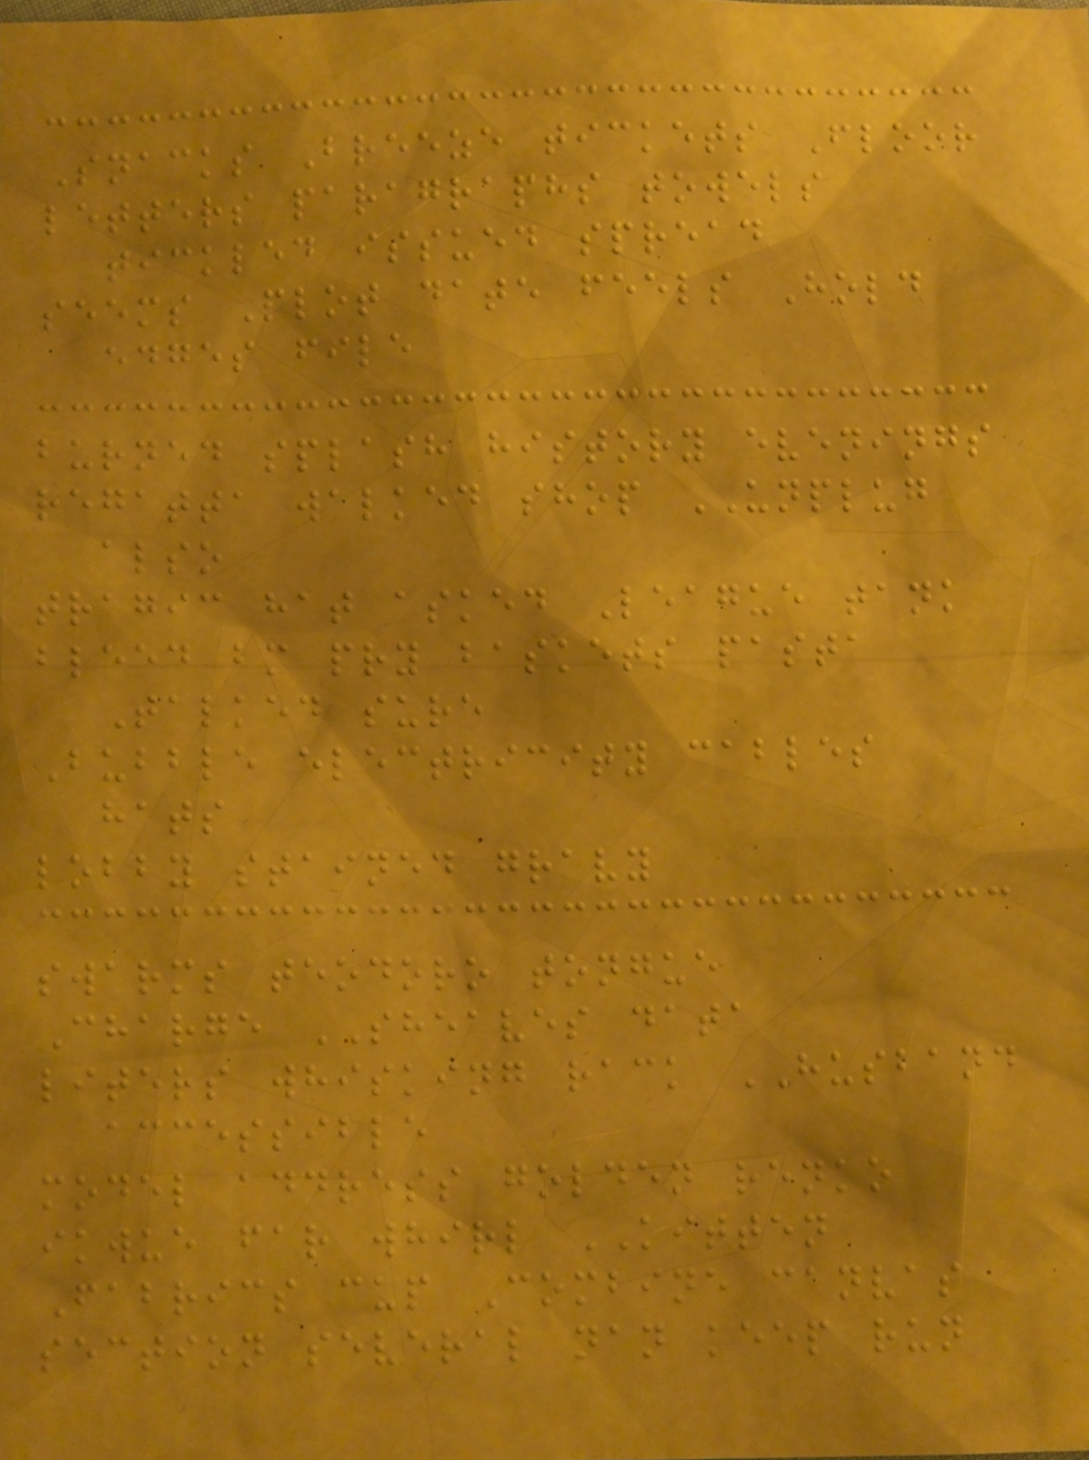Snacks Breeze tickets Floor
letters paragraphs towels
tickled issued spread
seems Plot date feels Hold
edges file
burned splash history evenings
regatta walked shop UNPLUG
also
tragic hat asked League tank
bleed bm pry baskets pasta
Talked sure
Bubble electricity cables
hats
lobby stained gravy
swarms teodoro tongue
Charge SHEAVES data
liters whisking rack HUSBAND
accessible
model address golden renko
ikwue far whirl KITTEN
Fabrics cup Combine canvas
section several nan keep run
